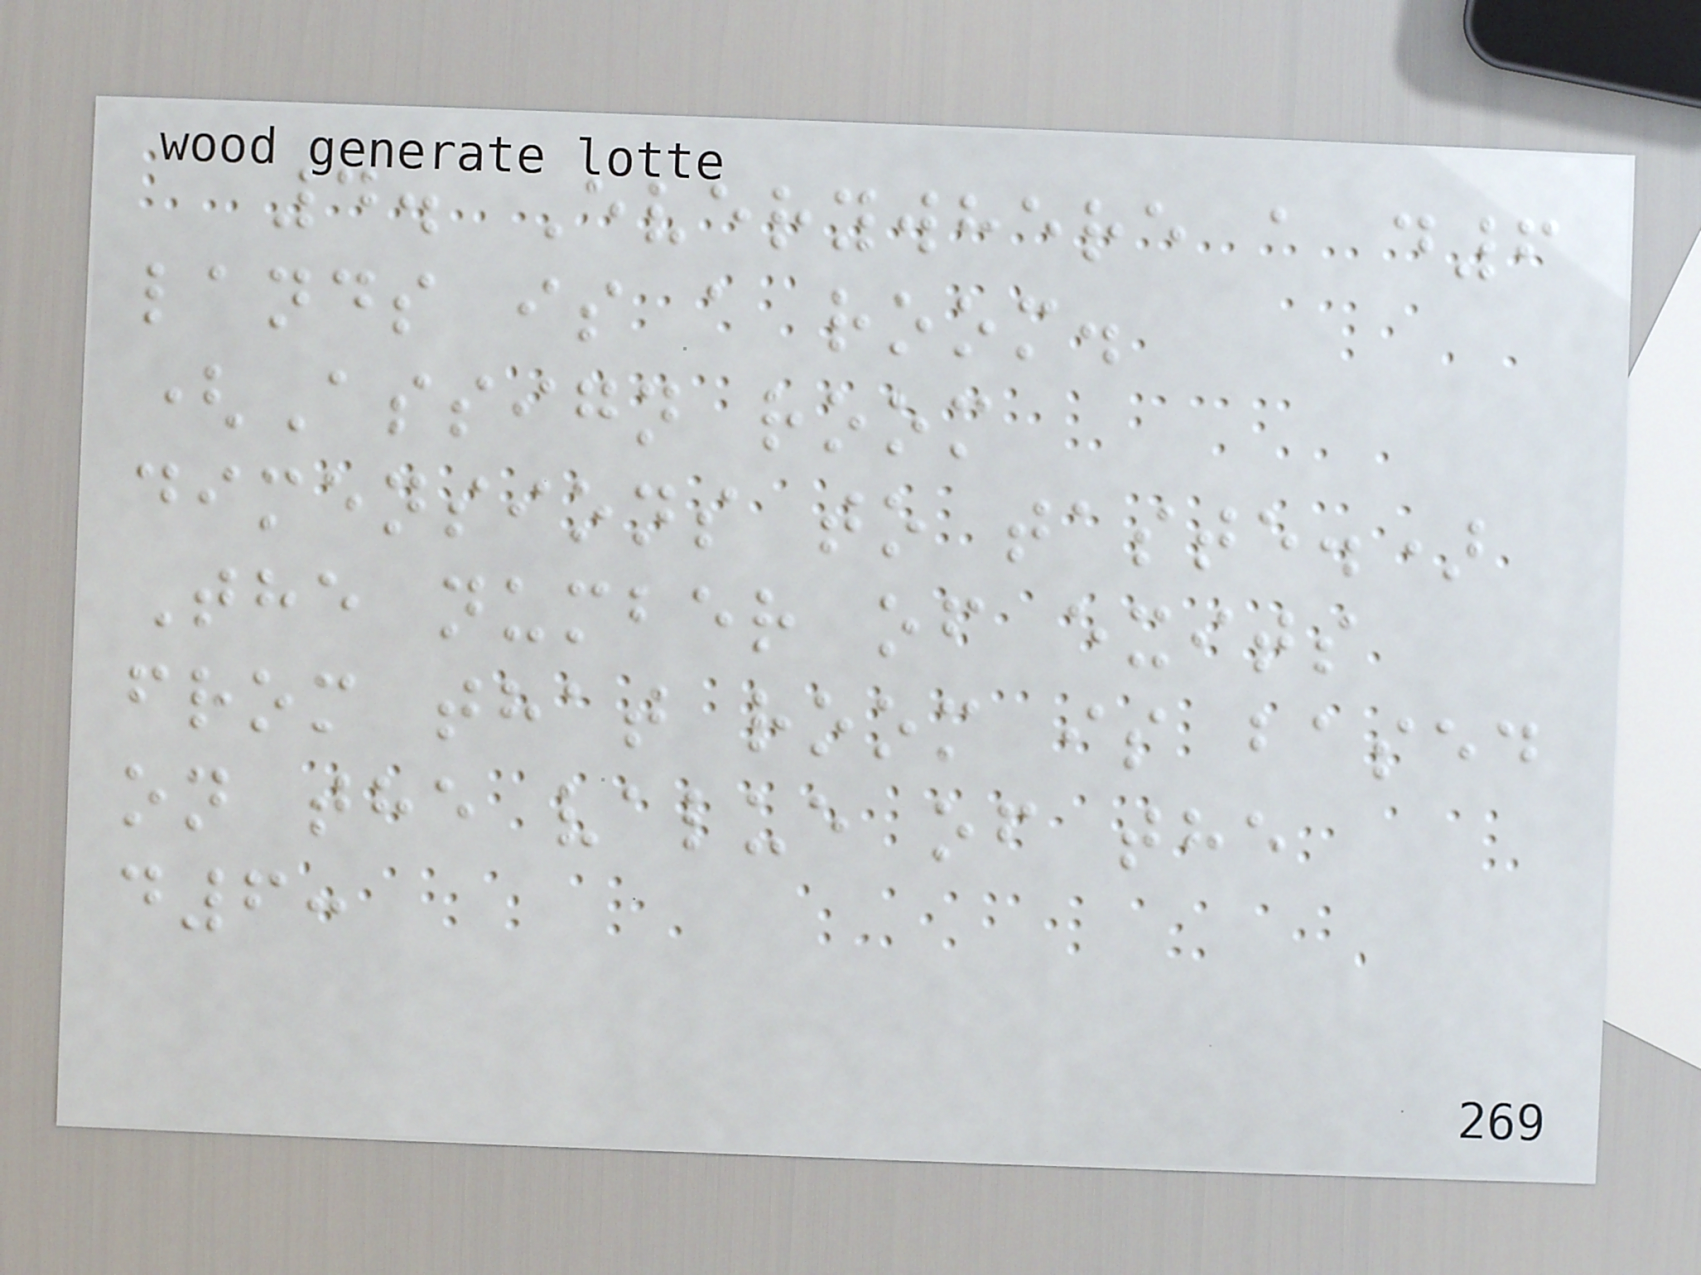4. Everywhere a d6
lands is a room.
(Assign room
dimensions to taste.)
The number of exits
from that room is based
on the value of the
d6:
